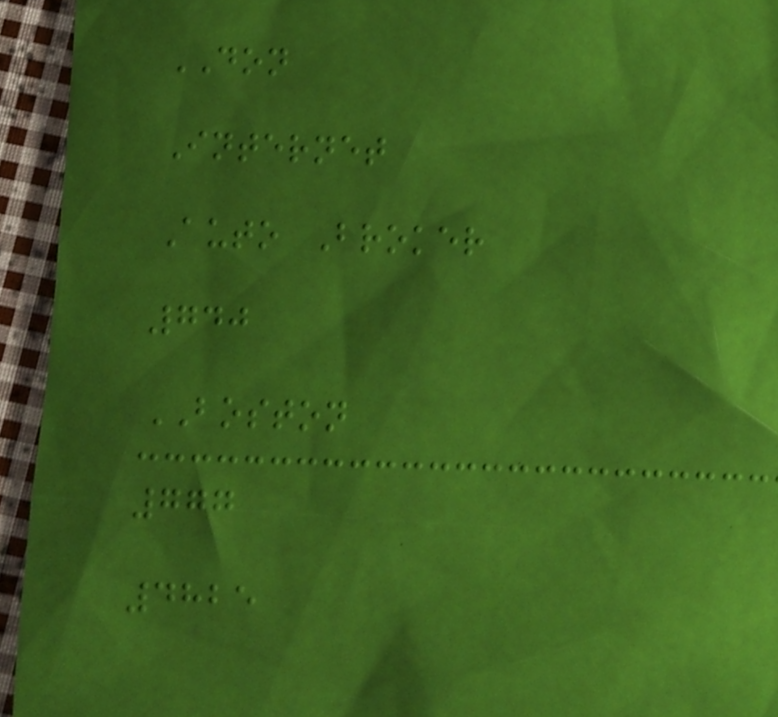DON
Internet
Auto Broker
740
BOSTON
777
4825
